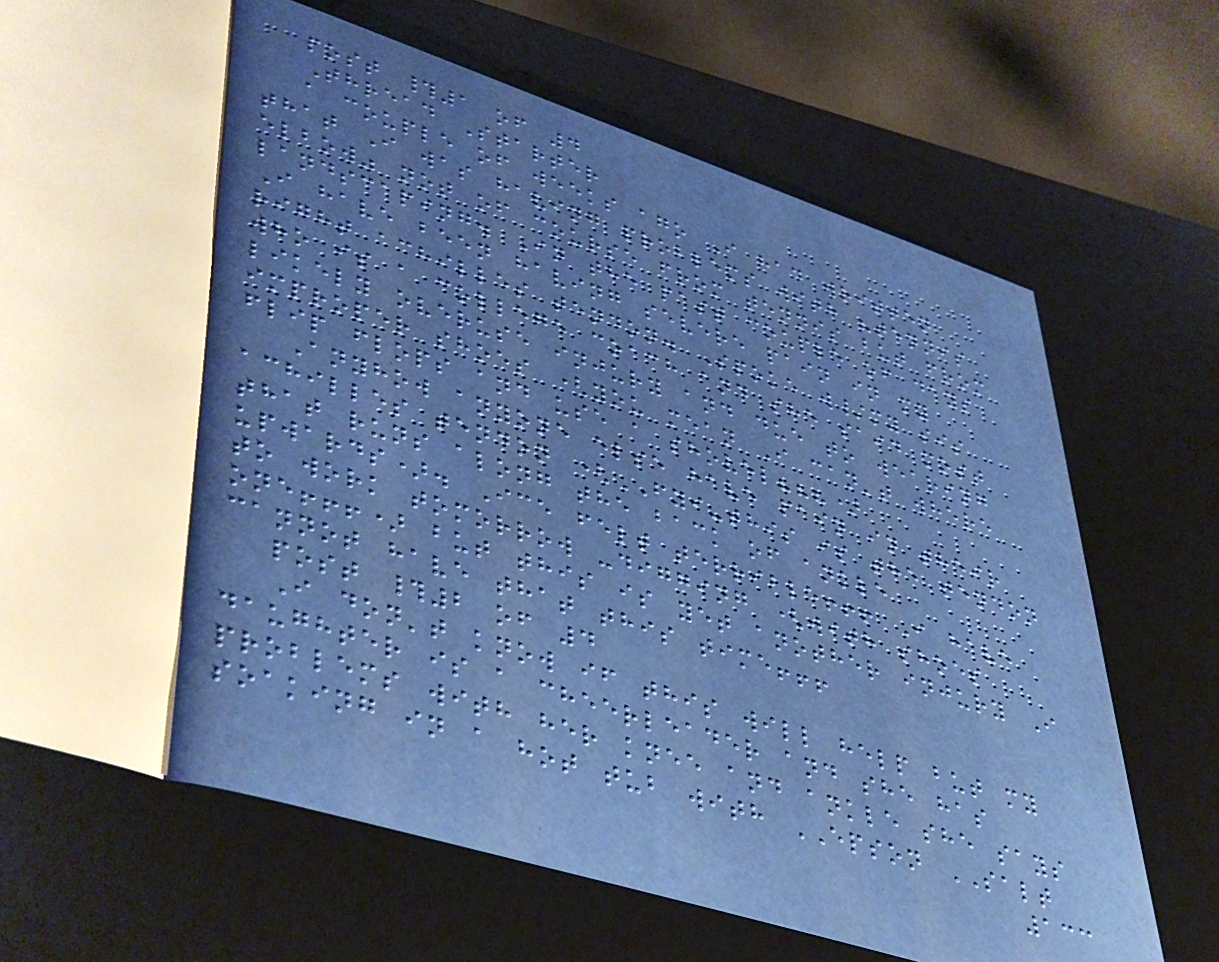post #1 of 4
Thread Starter
a couple of weeks ago I had written
that I was having problems with "tennis
elbow" not of course from tennis but from
landscaping. In the past couple of days
I have been having severe pain in my
right achilles tendon. Spoke w/my sis
who is a college coach and she said most
likely overuse injury and due to wearing
improper shoes (you mean I can't where
flip flops and use a shovel???)
Anyhow anyone else have pain in their
achilles tendon (FYI-this is the tendon
that runs along the back of ankle
upwards). Ice felt terrible!!! I have
to work tomorrow -digging (with shoes
one!!!) but this is yet another injury I
cannot have that this time!!!
post #2 of 4
I don't know if this will help but my
daughter is a cheerleader and she has
problems with her knee and ankle she says
soaking in a hot tub with EPSON SALT
133
